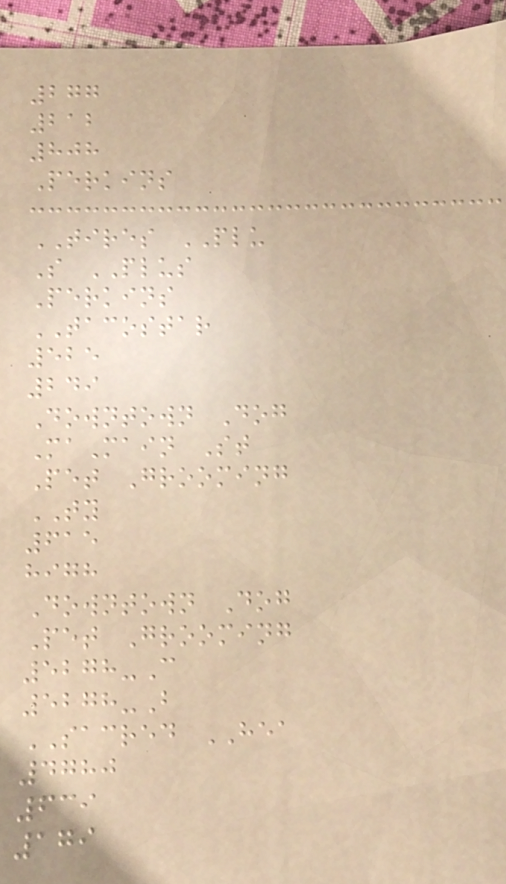277
212
808
Perkins
TIRES PLU
S PLUS
Perkins
TACOSTAR
525
249
Downtown Dog
MaMain St
Pet Grooming
TY
615
high
Downtown Dog
Pet Grooming
5278-C
5278-B
SACRED HEA
4780
639
179
